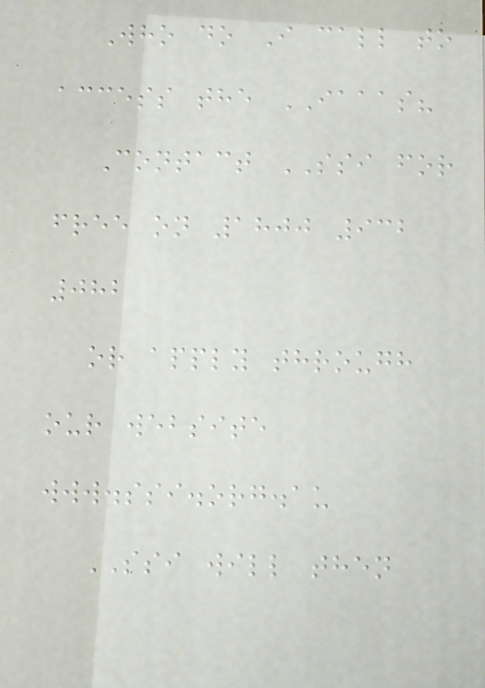Who do I call to
access the IAAAS?
Contact SSI for
free on 1800 932
082
or apply through
our website
www.ssi.org.au
SSI will then
